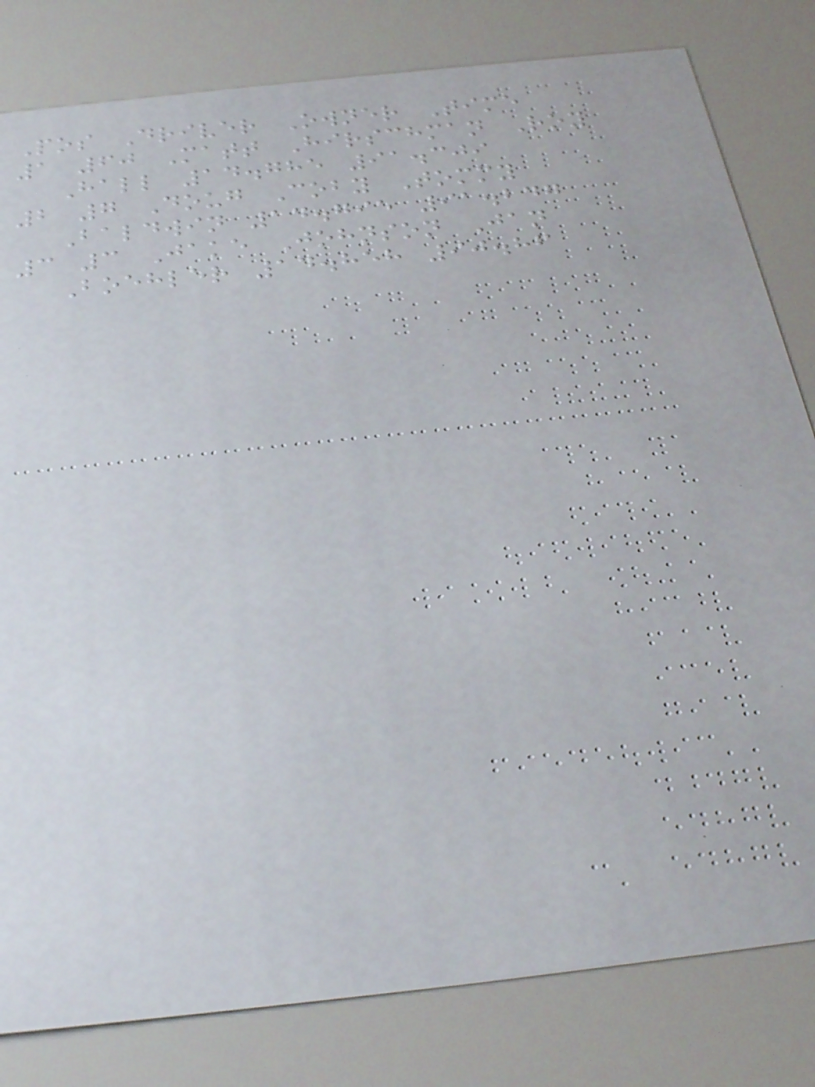Pos Driver Owner Time
1 60 Matt Hirschman Roy
Hall 14.785 91.309
2 7 Doug Coby Tommy
Baldwin 14.795 91.247
3 3 Jake Johnson Jan
Boehler 14.858 90.86
